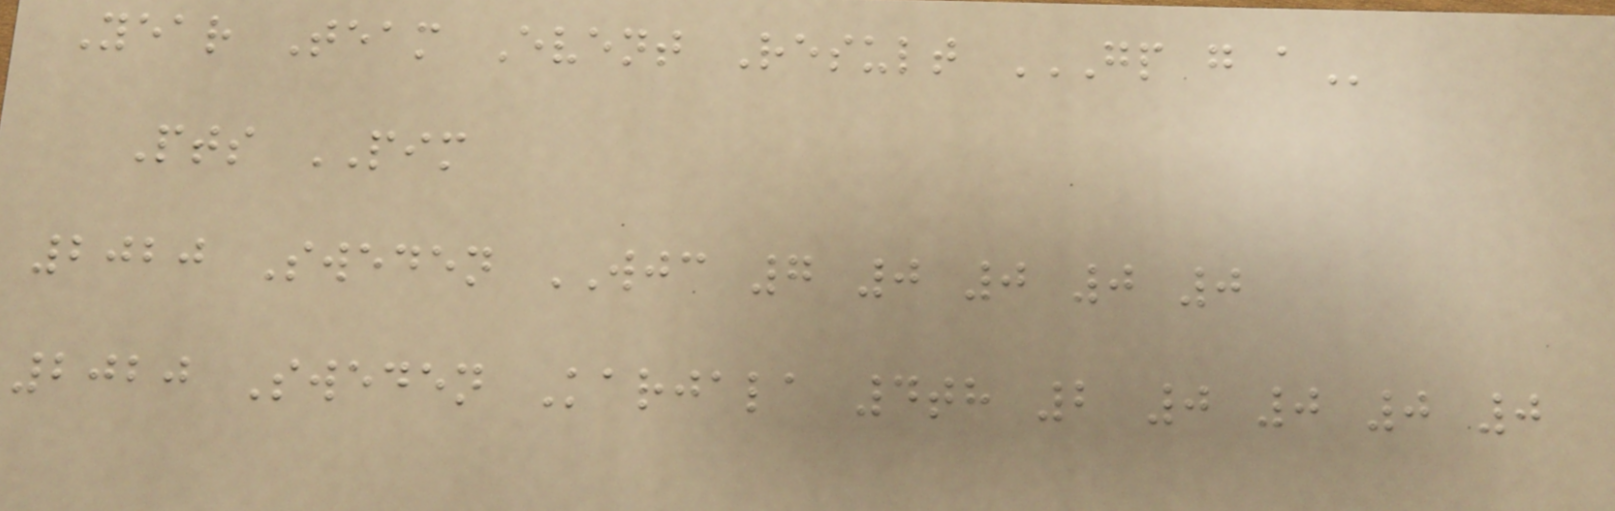Year Team Event Result GP G A
Pts PIM
2020 Sweden WJC 7 0 0 0 0
2020 Sweden Karjala 4th 2 0 0 0 0
